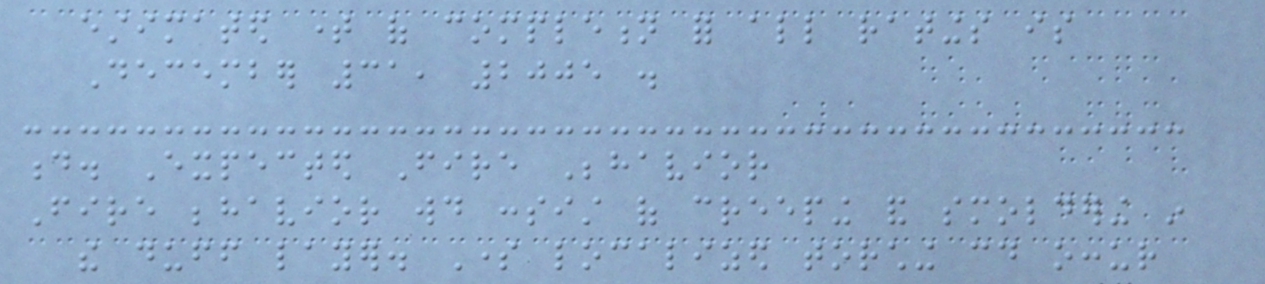estimated time of completion for all ratings is
December 31, 2005 .
d. Expected Fire Behavior
Fire behavior would consist of creeping and smoldering in
the duff layer. Some localized torching could occur
